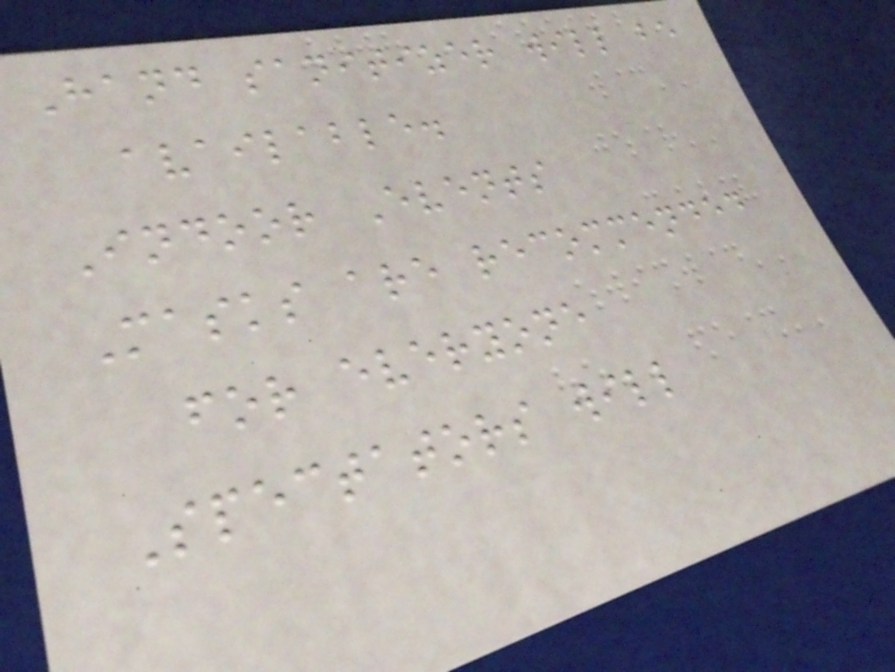Hand sanitizer will be
available.
Indoor Events
Masks are recommended
for everyone
Spectators will
